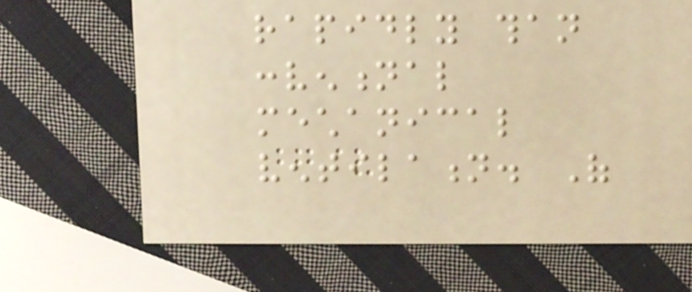rapidly than
conventional
mechanical
ventilation. Of
